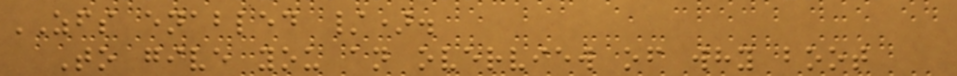ZFS enabled /).
To give you an overview of why boot
